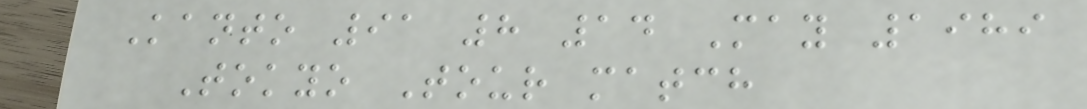Kanto 91 8 14 May 1989
Tokyo Tour match
